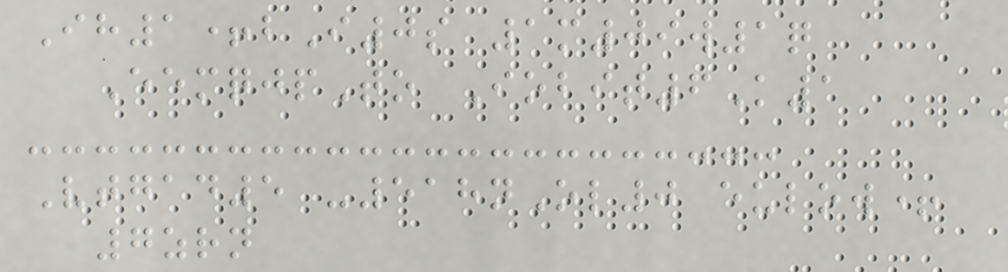Ih1+bI0s 1m09w1q
EemqjpTo Iobit6K1
Vtgad5 -518nOl0 eulow+
7zrn
